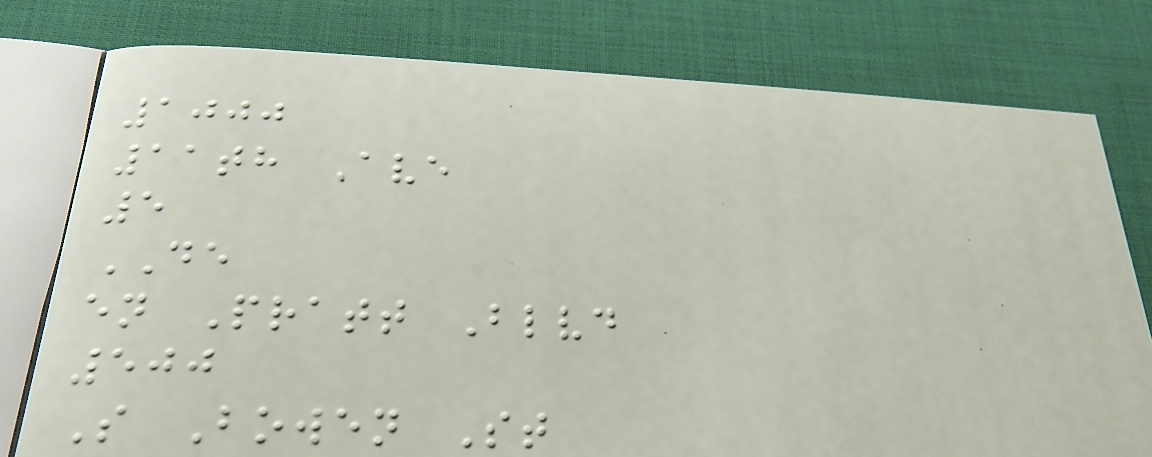1000
11th Ave
5
DE
en Pratt Blvd
500
S Bowen St
